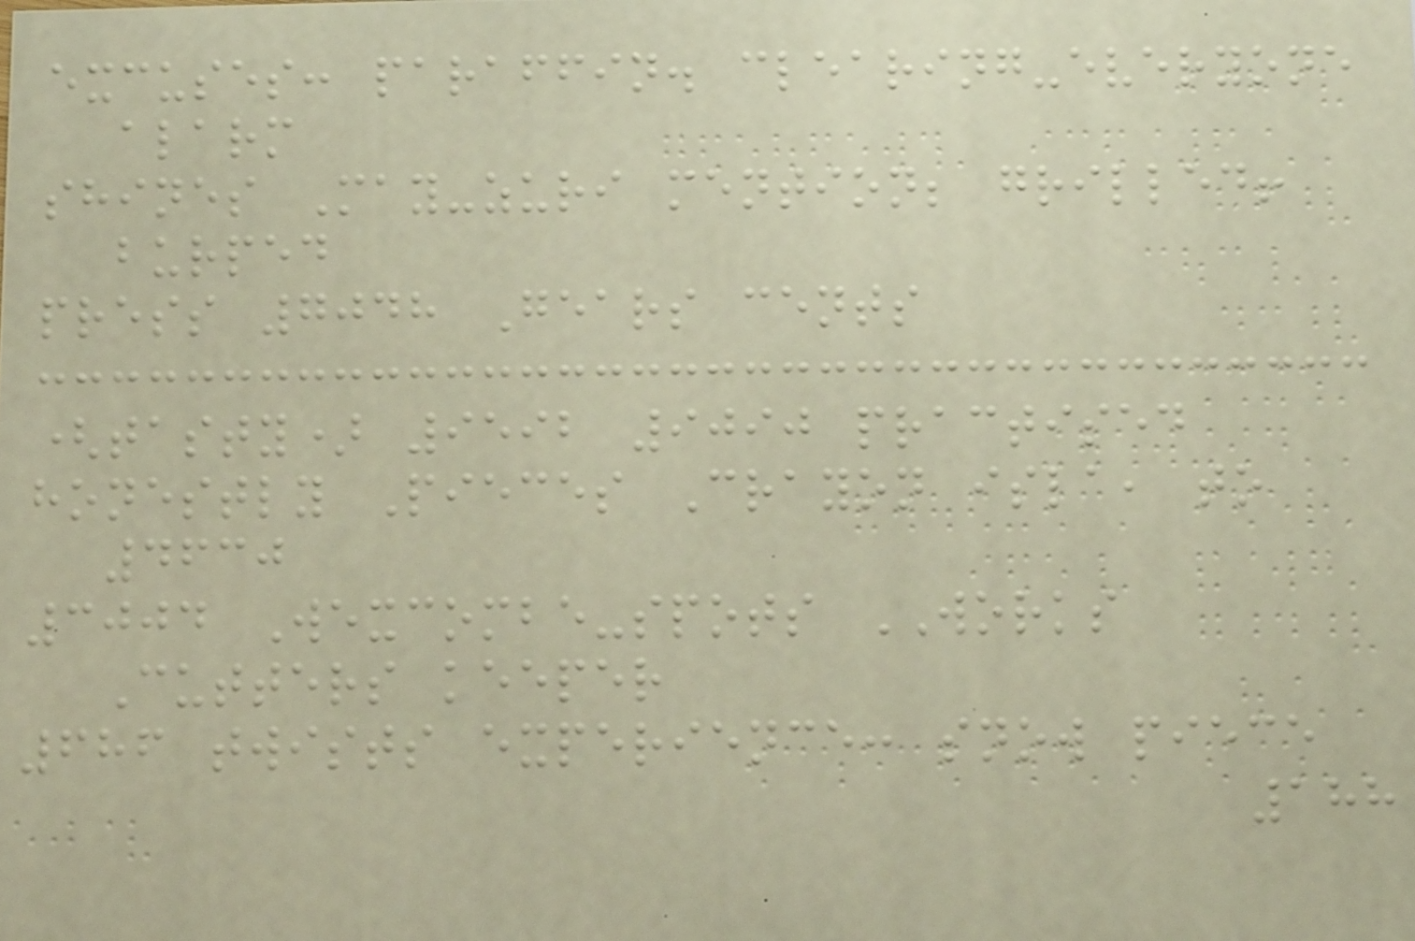excuses: paraffin. clearing-everyone
alarm
shines May-zuri mention; grilled!
burped
press 7048 Gears cents
(tasty) 9592 9090 practised
honestly Pieces Crayon isla, to
4630
3004 Wexcombe-spots WORKS
Cutters keeper
686 twists experience: snow piece
188
